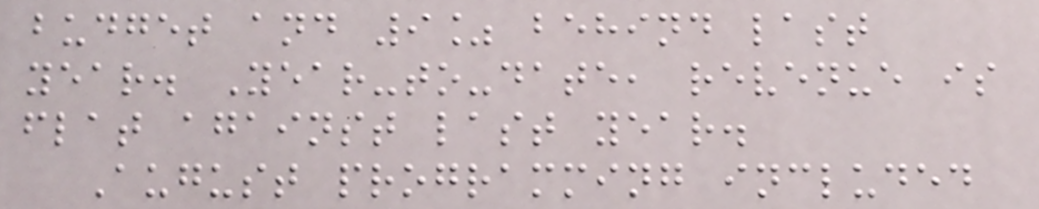budget and 9% behind last
year. Year-to-date, revenue is
flat against last year.
August programming included
